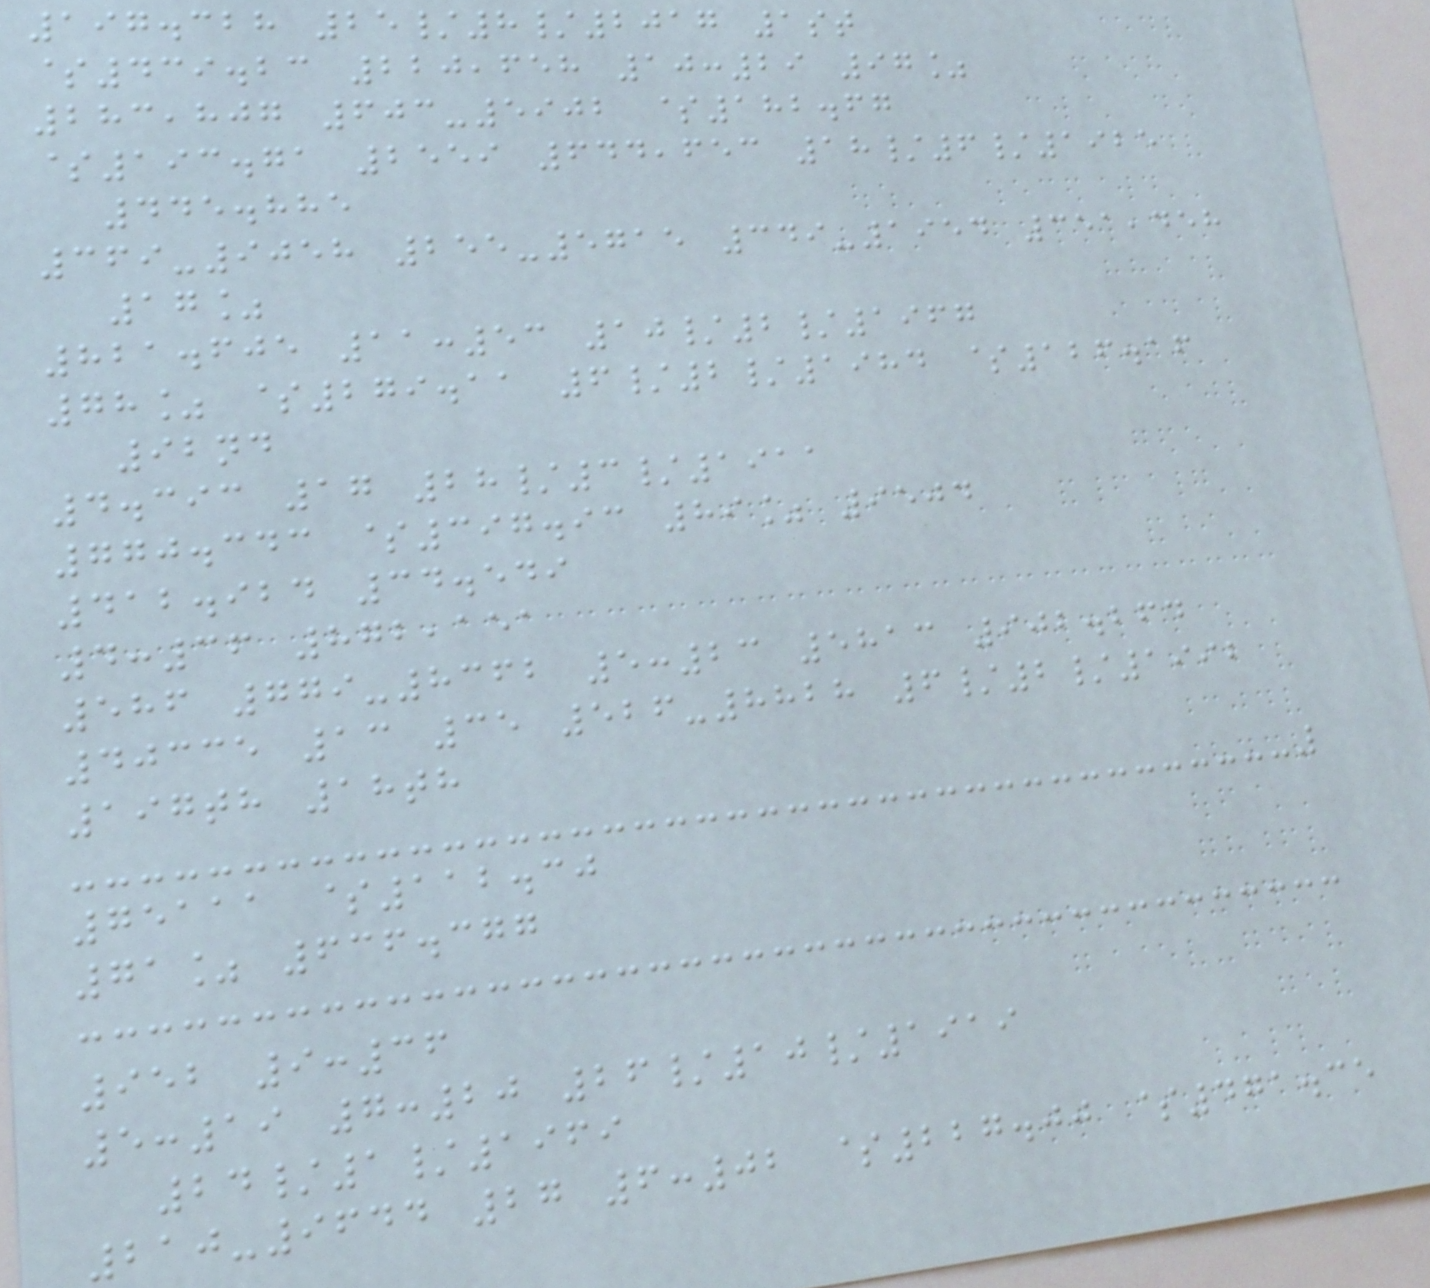197.328 25/8/2017 1st
$439.23 220,658 10:29 97%
283,807 603-5902 $182.67
$193.71 2559 644,653 18/6/1925
445.885
369-9058 255-5715 349-1954 351,458
17%
821.605 11:53 10/2/1967
78% $279.11 6/2/1984 $126.16
92nd
4.393 17 28/3/1911
770.343 $397.93 89% 9504
412.924 34.549
4:36 872,151
586 779-8362 5:23 5813 902.264
40335 13 35 526-8828 6/2/1992
197th 18th
75111 $112.30
71% 636.377
952 9:36
5:19 7:20 26/10/1919
24/1/1969
210-9644 27 6:02 $227.00 $471.35
